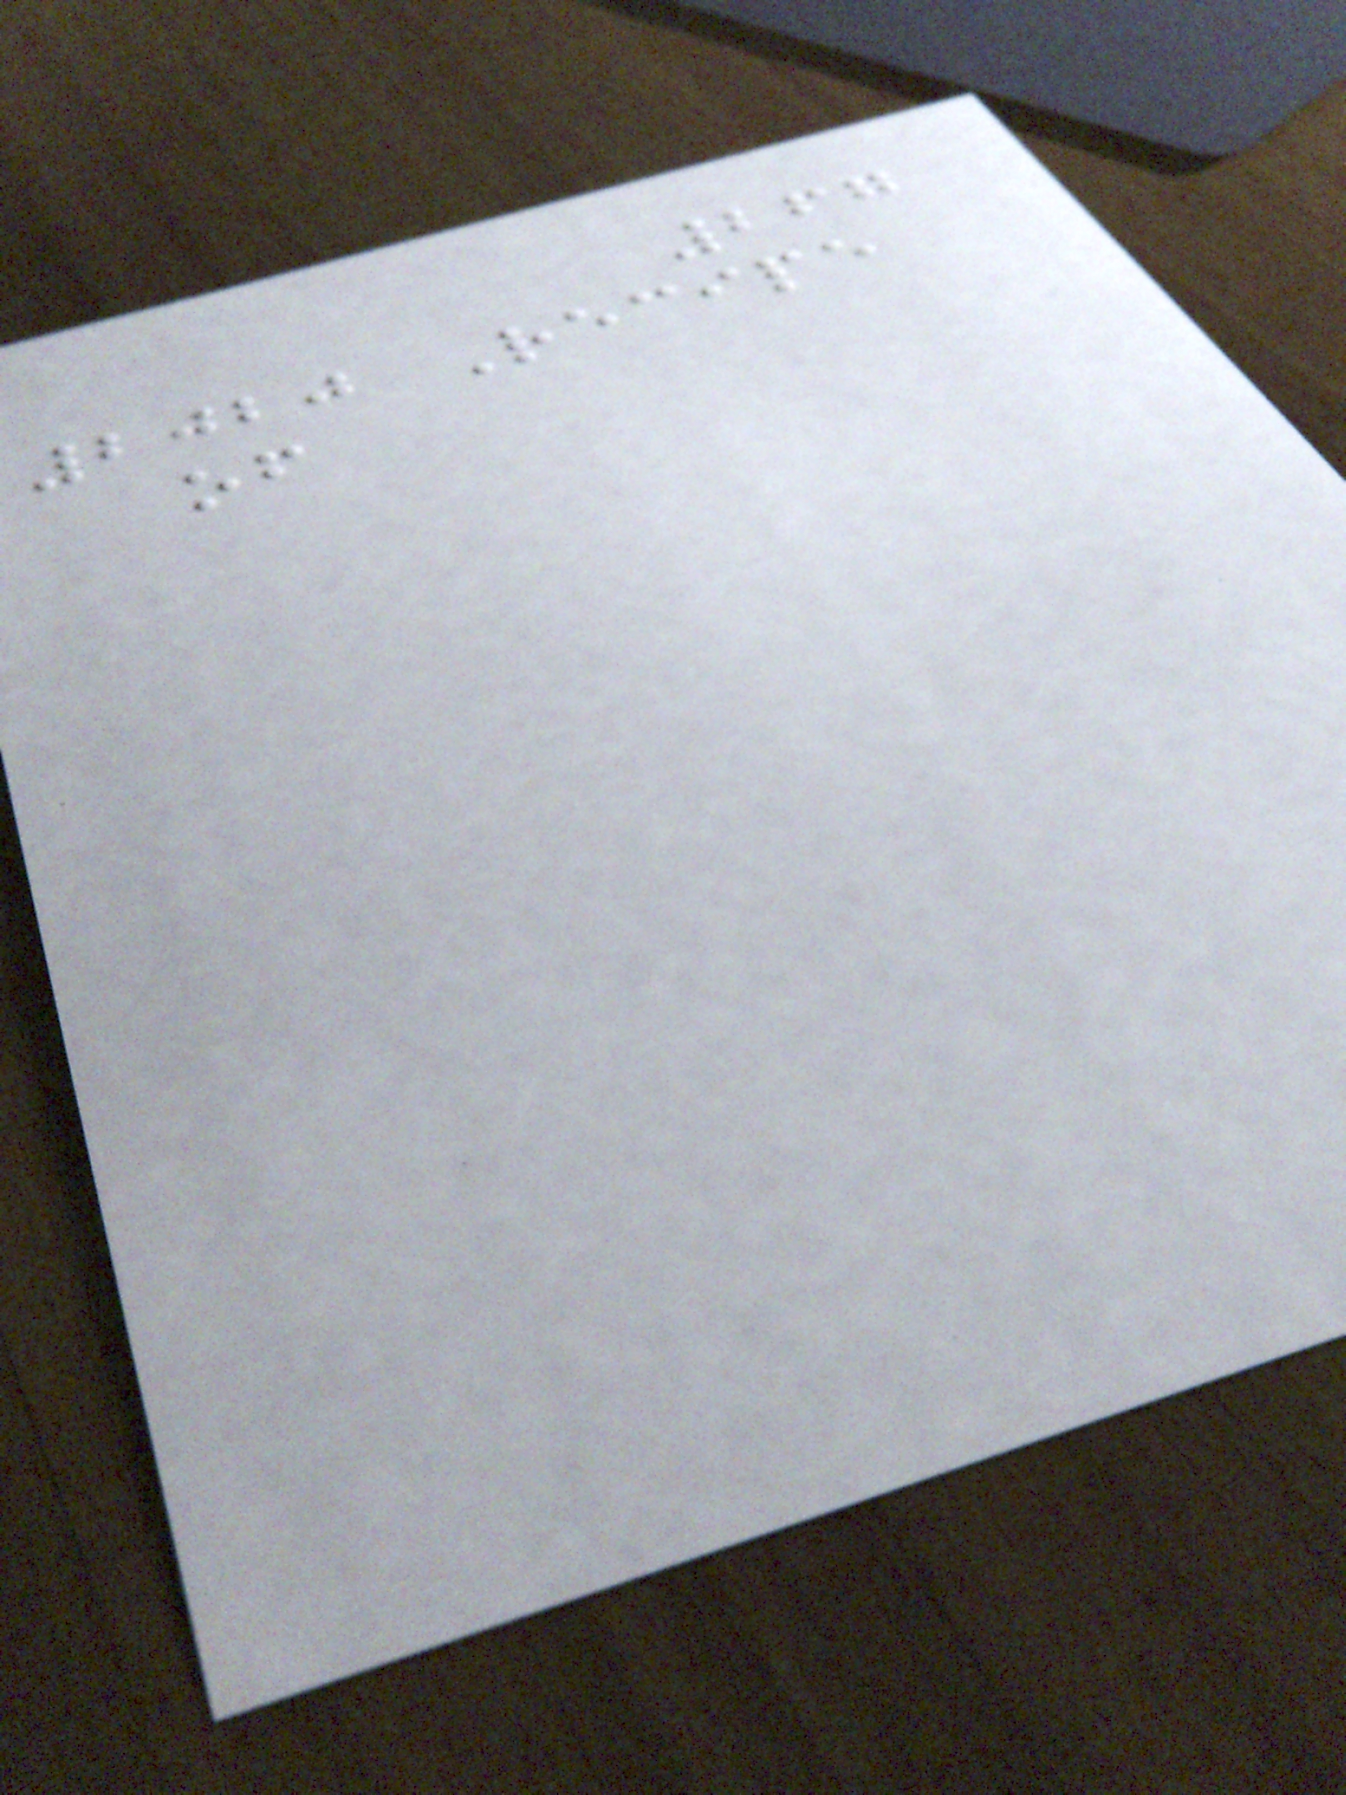267
2020 Recipe
of
